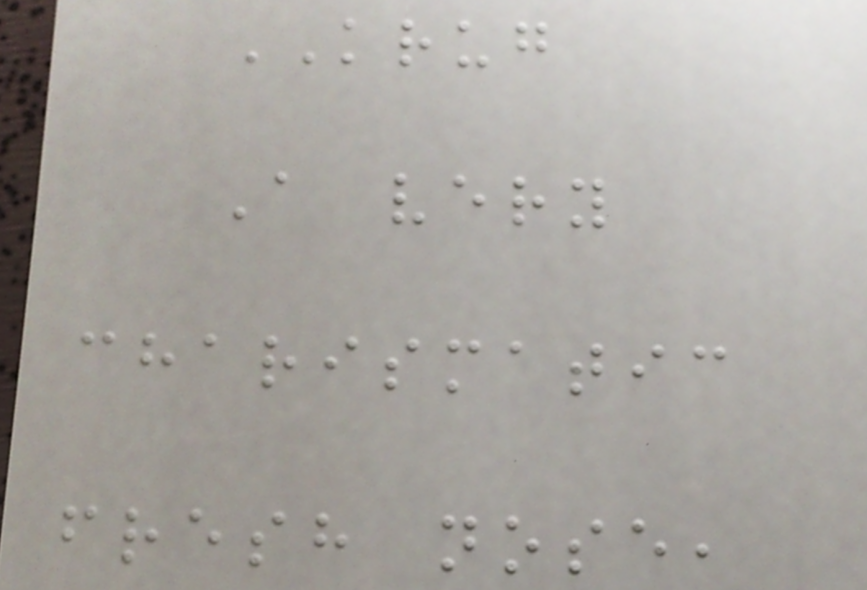KRUG
A very
charismatic
fresh nose,
